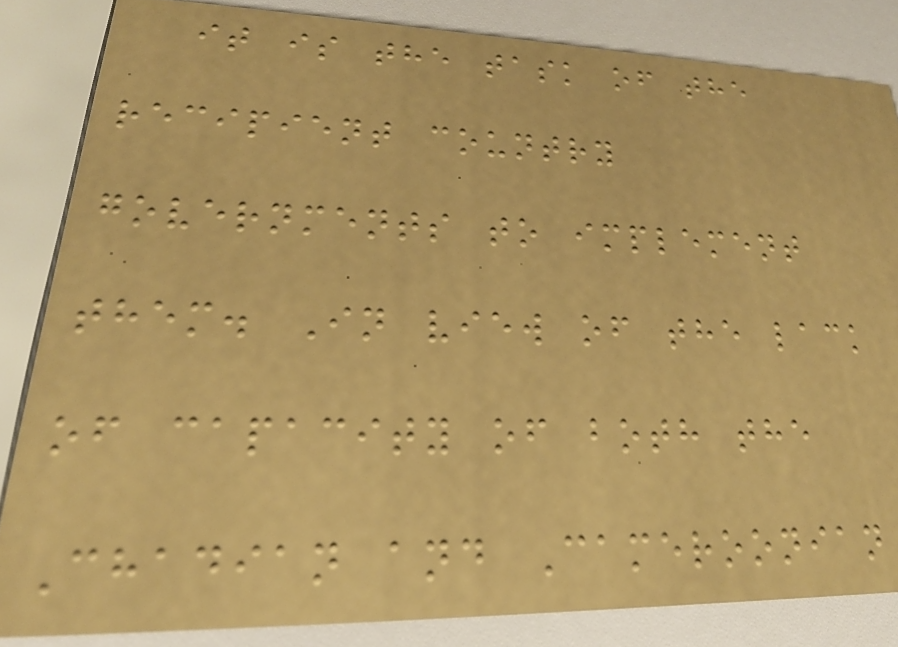it is the task of the
recipient country
governments to implement
them. In view of the lack
of capacity of both the
Chadian and Cameroonian
